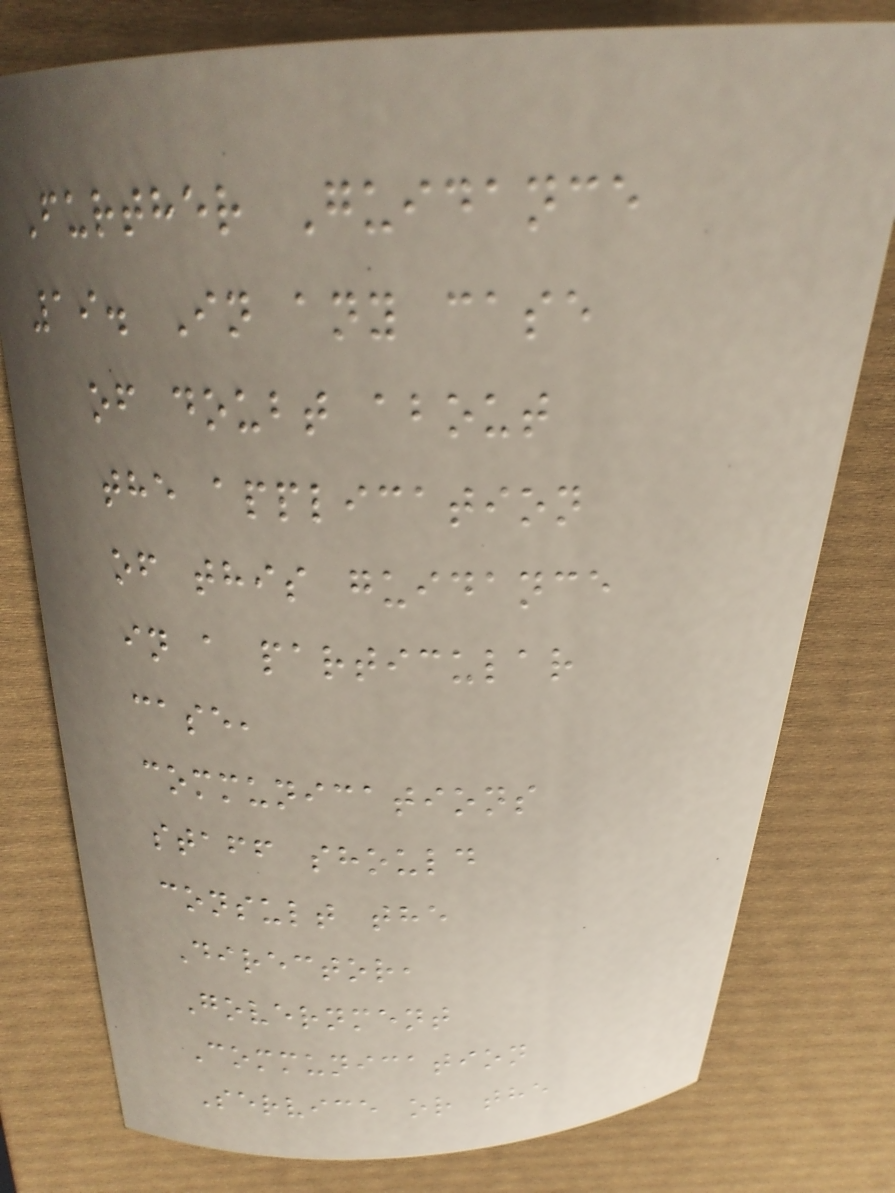Further Guidance
19. In any case
of doubt about
the application
of this guidance
in a particular
case,
communications
staff should
consult the
Director,
Government
Communication
Service or the
